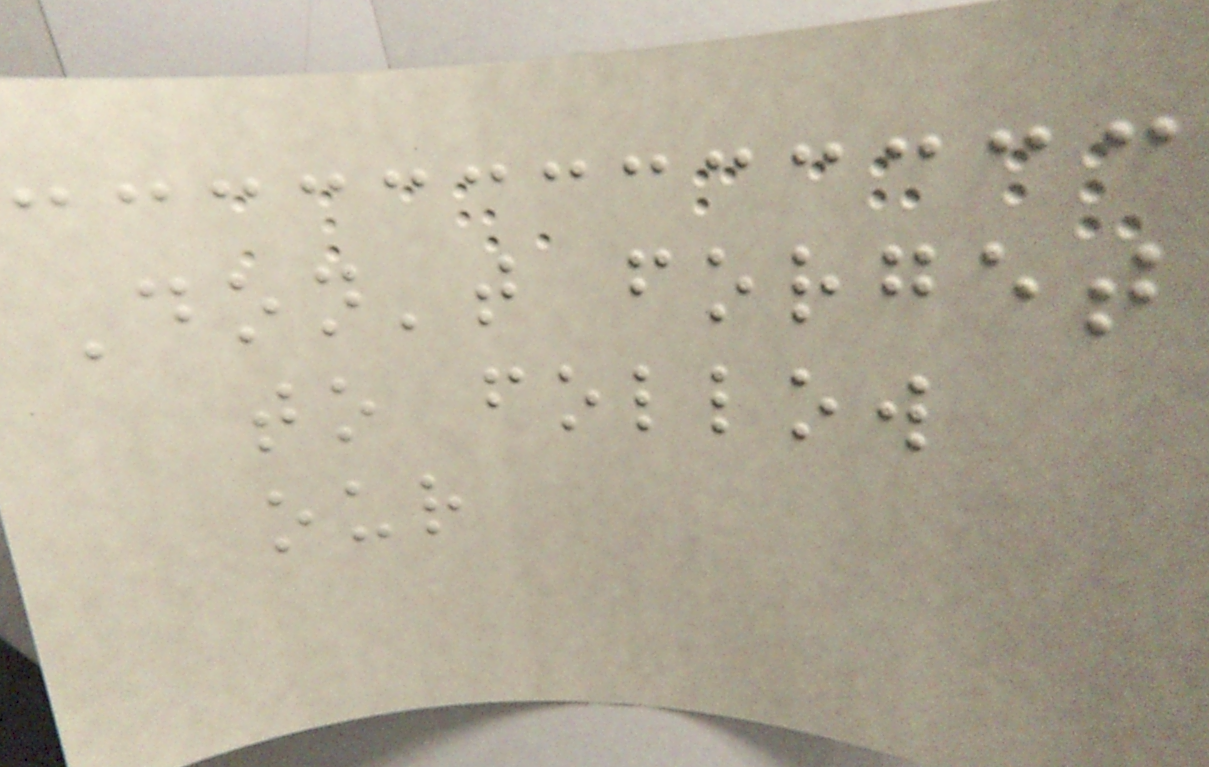Don't forget
to follow
our
